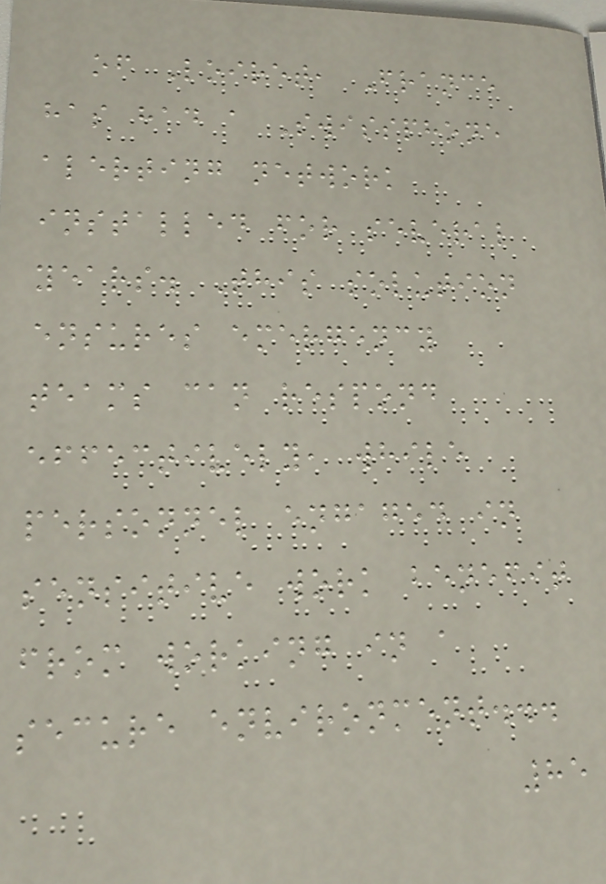of Loiret, France
has had a Swissphone
alerting network
installed for several
years. This solution
ensures emergency
teams can respond
effectively, while
personnel engaged in
sensitive work benefit
from working in a
secure environment...
85
